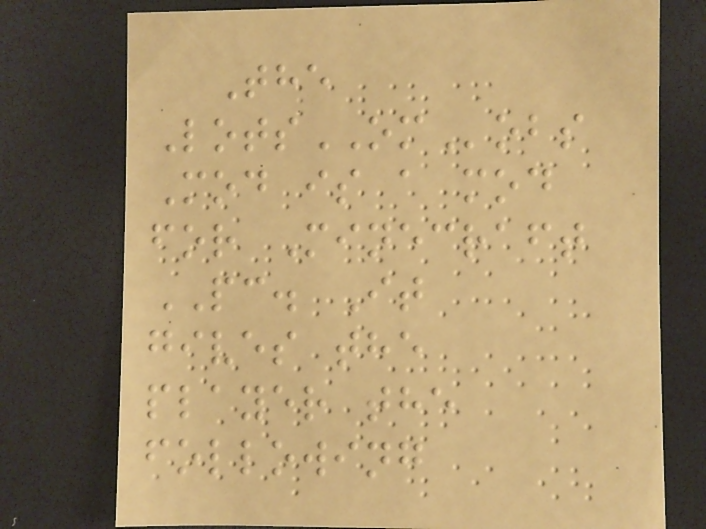The
LotsOMobs
Mod is a mod
for Minecraft
PC. It
gives the
player the
following
